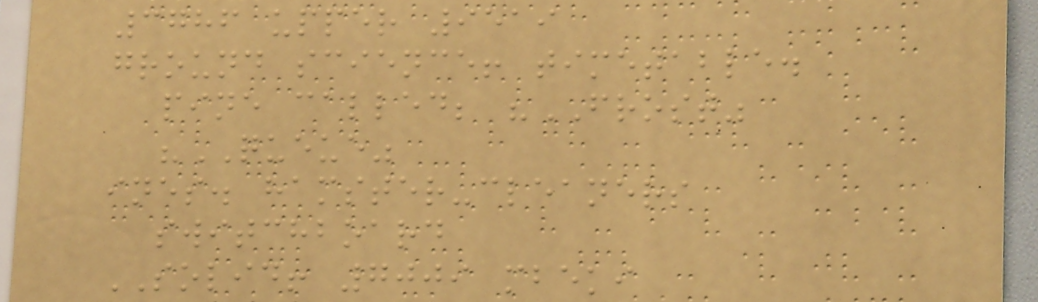3786 upper 9519
ground science! timetable.
pine called; "FROST"
"QUEUE"
ines. hamster-cleaners
switchboard
SOLID! 7009 mbeki
